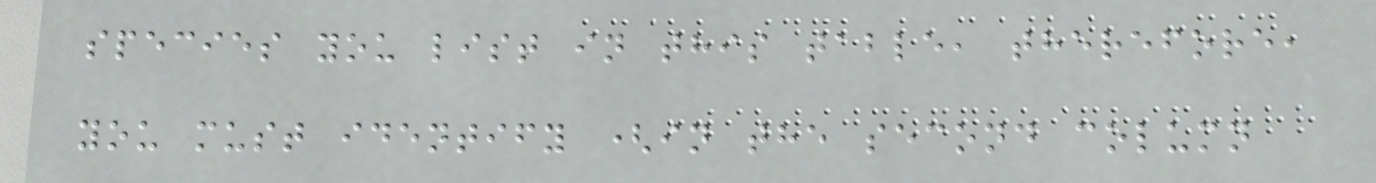species you list in this table, therefore,
you must identify (in the second column
